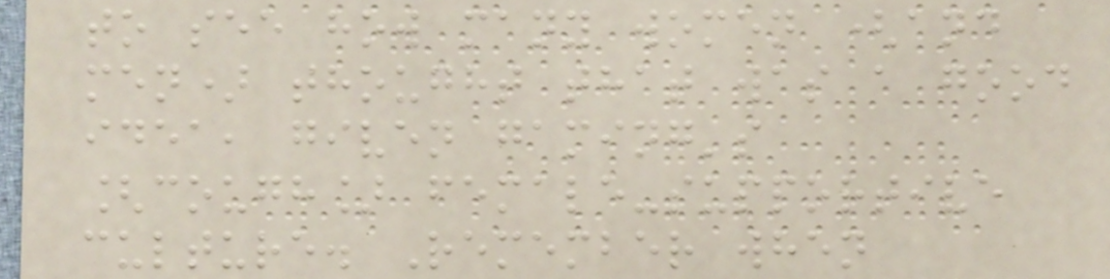to see how many women (and
men) thought that was a good
idea, given gaming's
[cough] female-supportive
culture. Remember when
